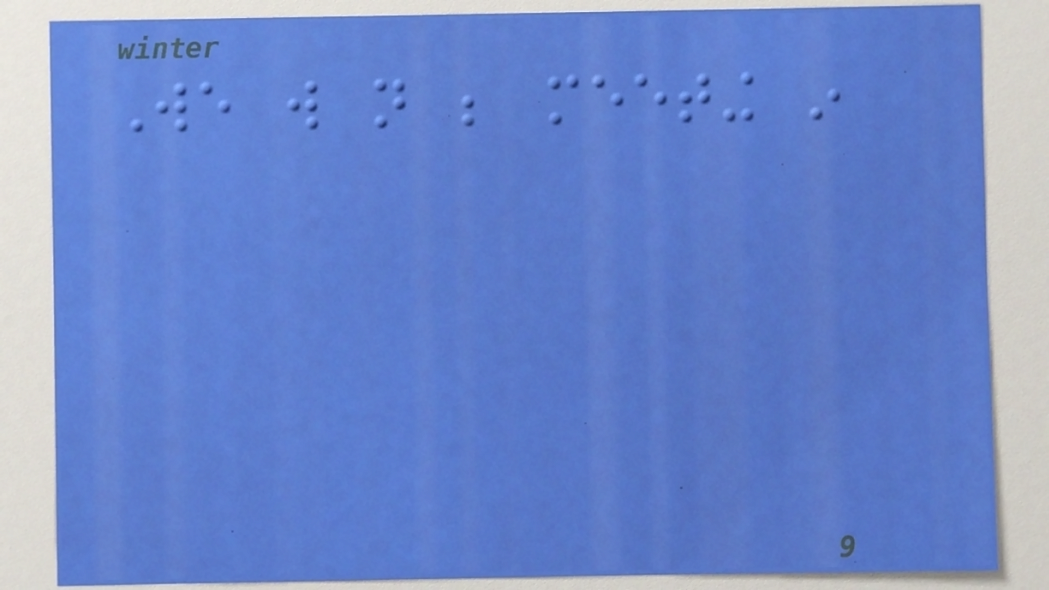We will not be meeting in
